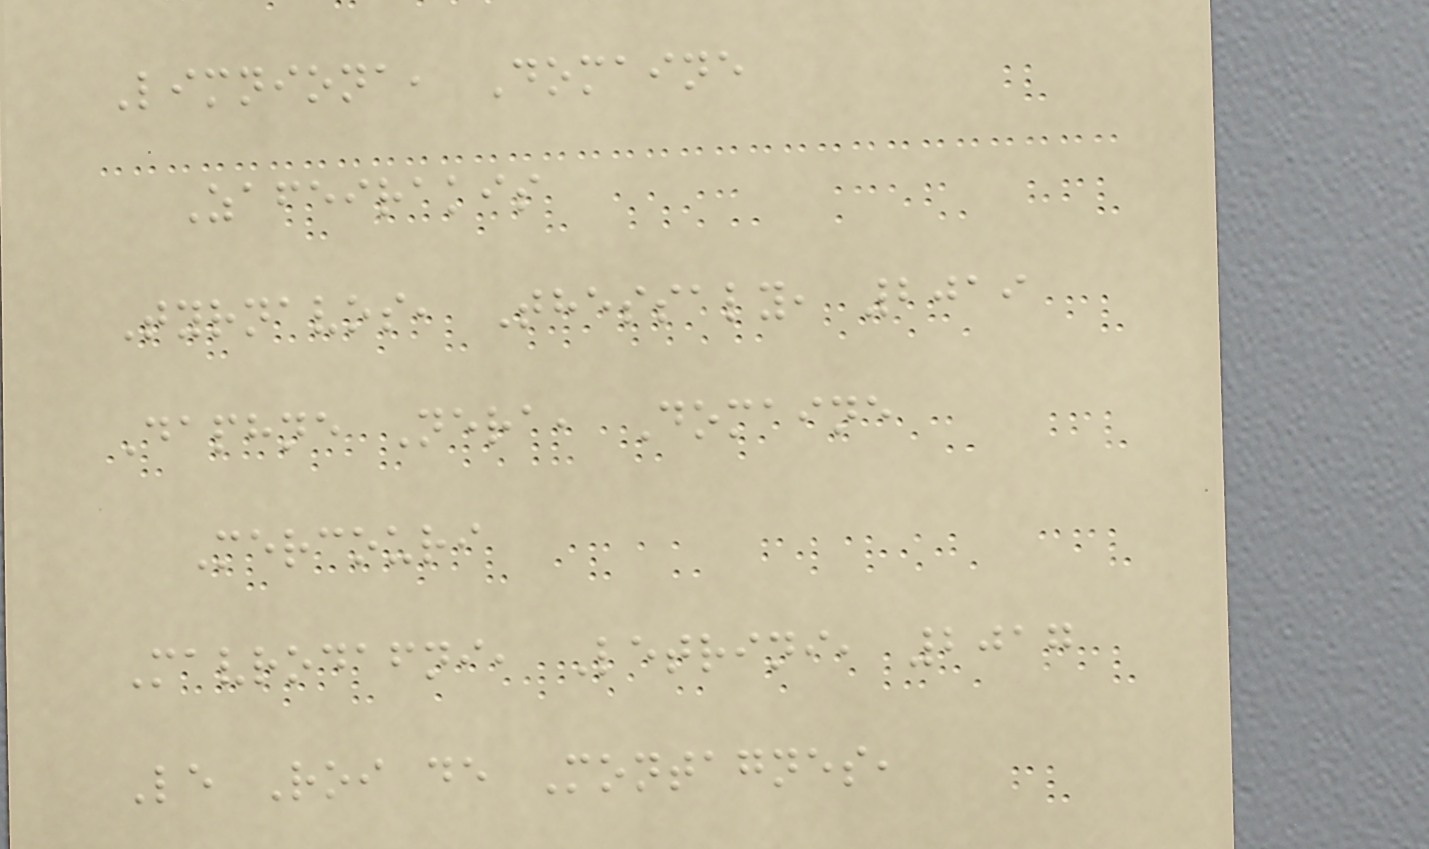Limniona, Domaine
Zafeirakis
Tyrnavos, Thessaly, 2019
Daphne Nera, Domaine
Mercouri
Mavrodafni, Letrini, 2017
Le Roi de Montagnes,
